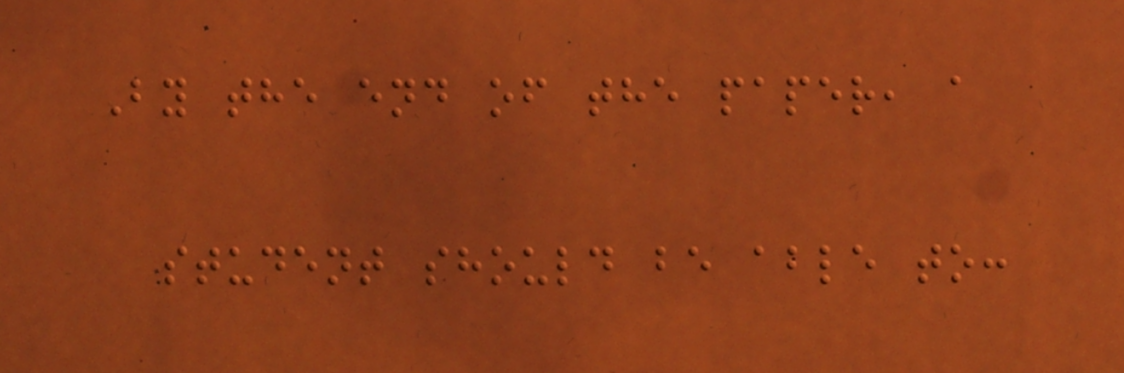By the end of the paper, a
student should be able to:
